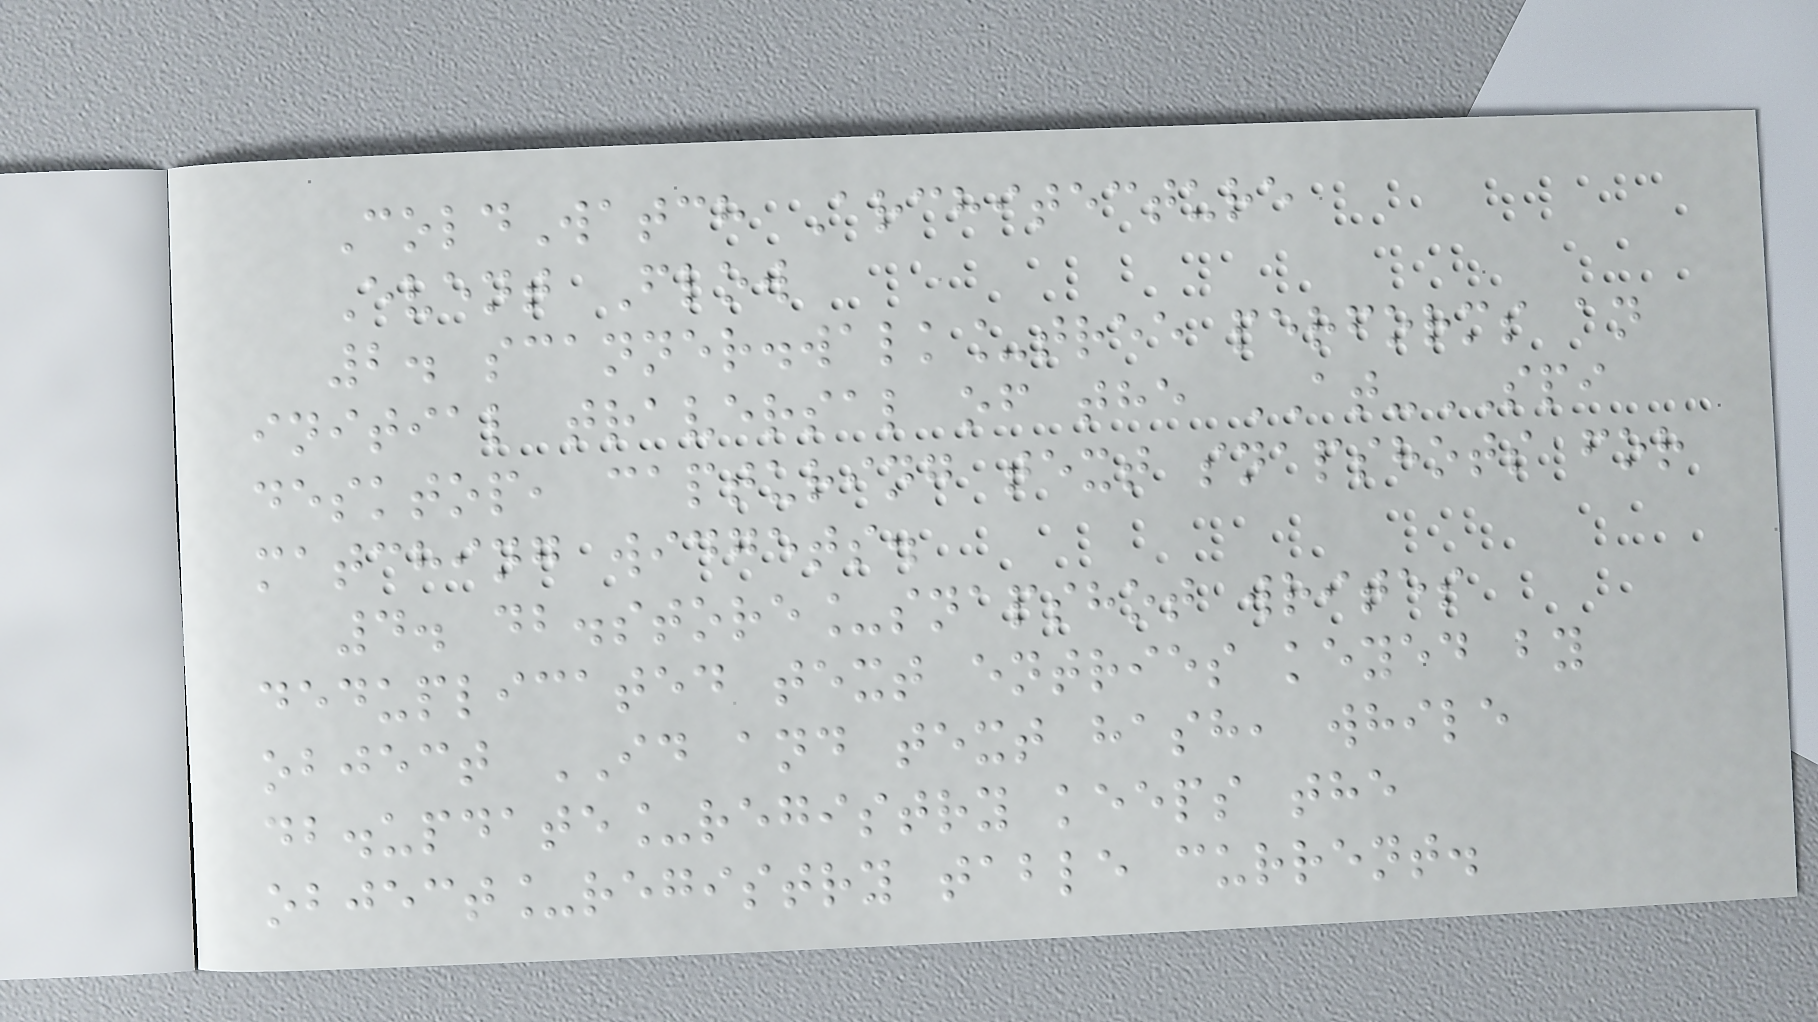ColdWatch Architecture
Event Flow
2. scanner.walk_tree performs an
initial traversal of the AT-SPI
desktop, capturing text snapshots for
matching widgets.
4. db.store_snapshot writes
deduplicated text entries keyed by
object ID and text hash, while
db.update_registry keeps the
object_registry table current.
